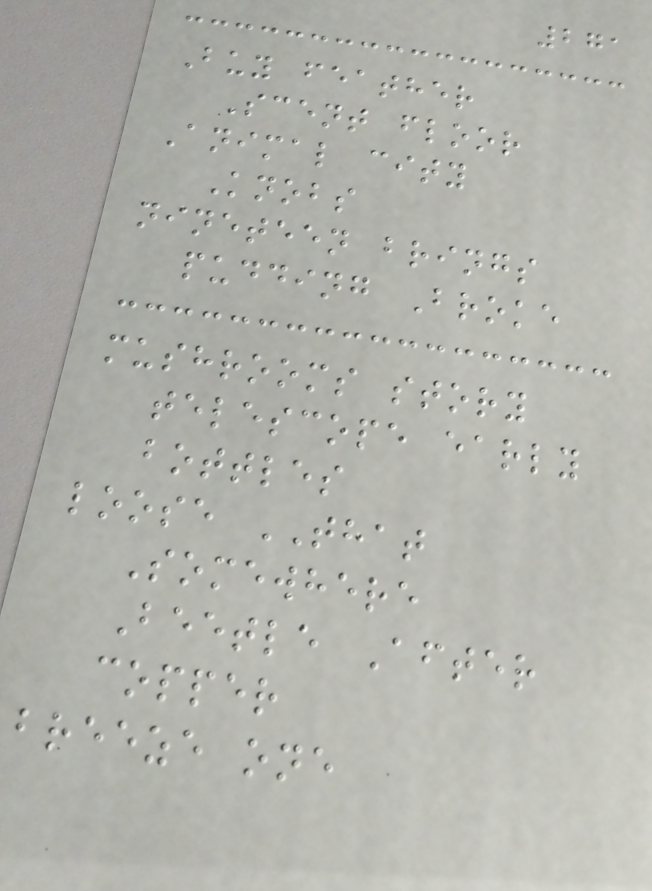271
Buy feather
Scent floor
Animal city
Knobs
nineteen brings
pudding Broke
mushrooms story
telescope early
bottles
loose THAT
Somewhere
Beetle After
copper
breeze one
